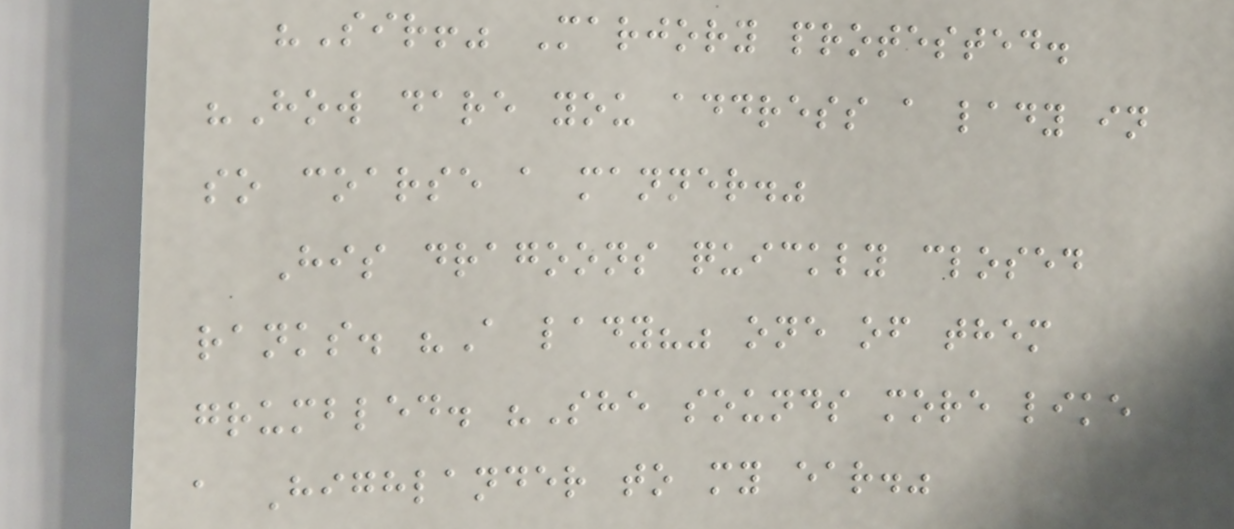"Sir!" Marjory protested.
"How dare you address a lady in
so coarse a manner."
His dragoons quickly closed
ranks. "A lady?" one of them
grumbled. "She sounds more like
a Highlander to my ear."
